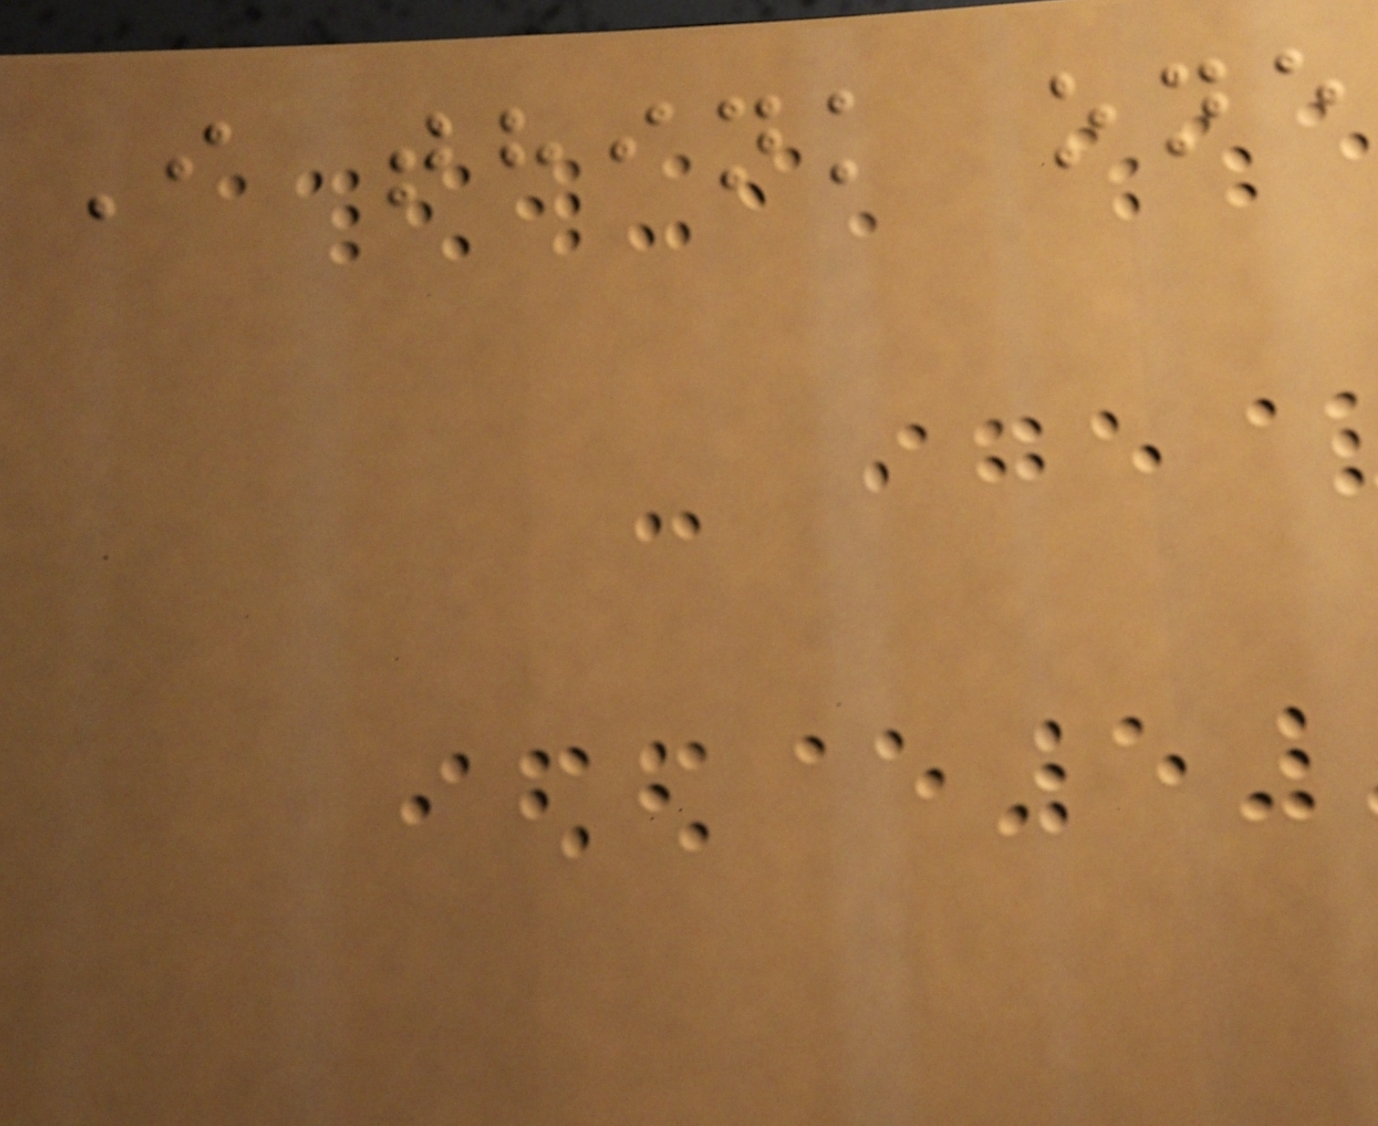I think one
